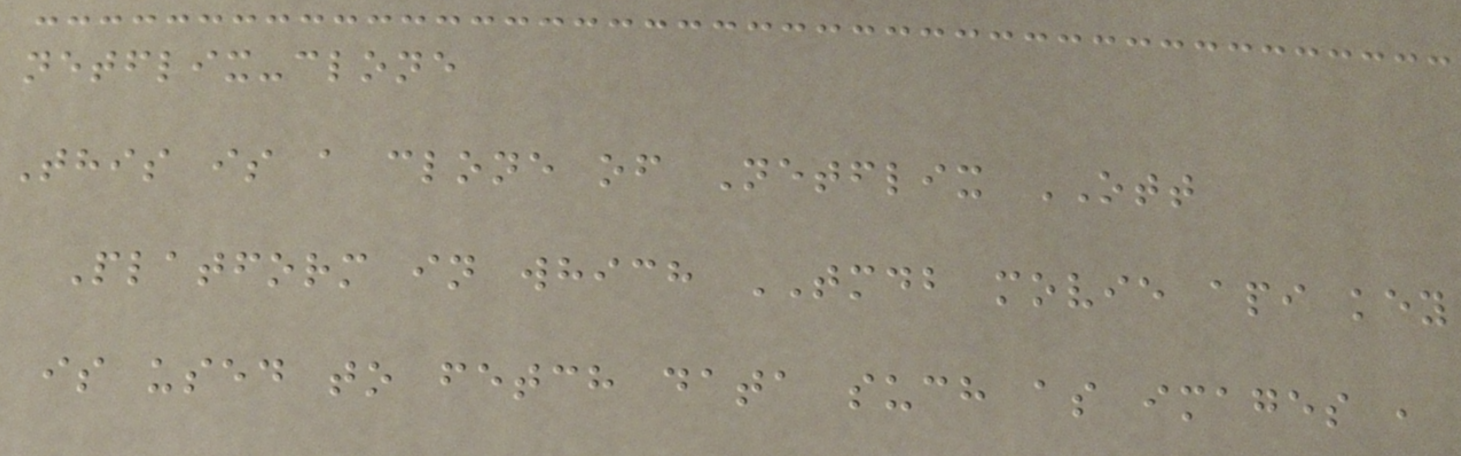netflix-clone
This is a clone of Netflix OTT
Platform in which TMDB movie api key
is used to fetch data such as images ,
